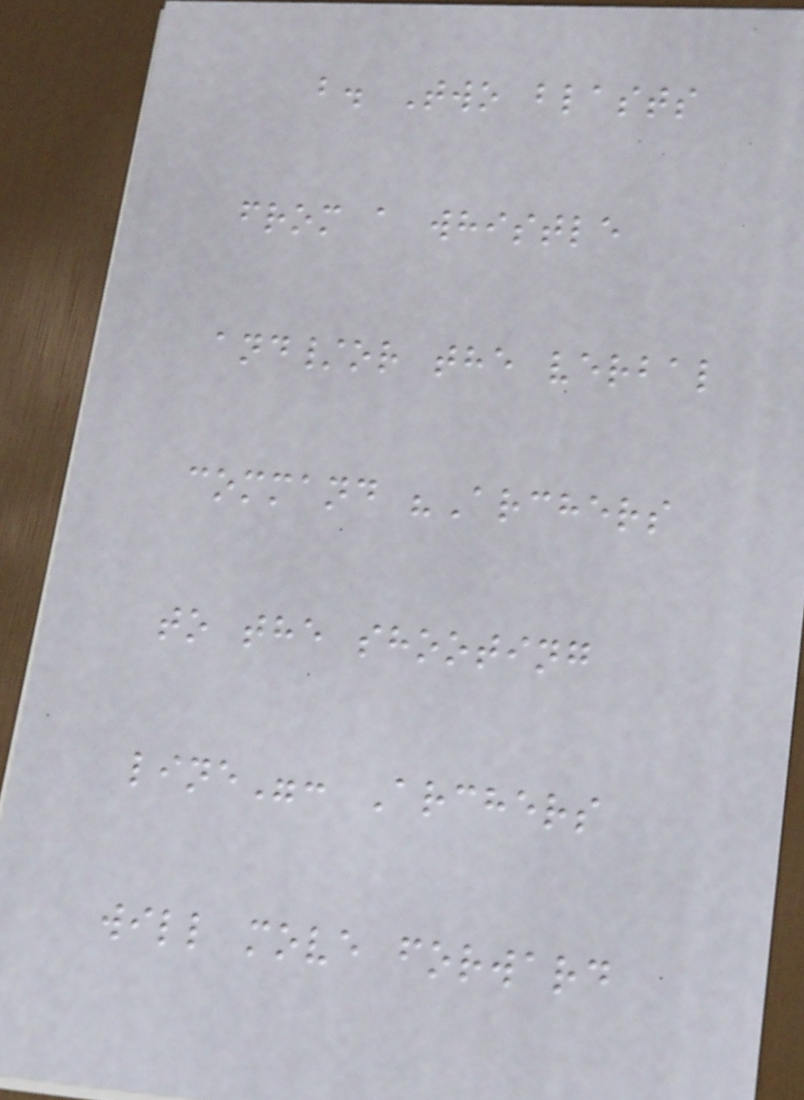b. Two blasts
from a whistle
and/or the verbal
command "Archers
to the shooting
line": Archers
will move forward
